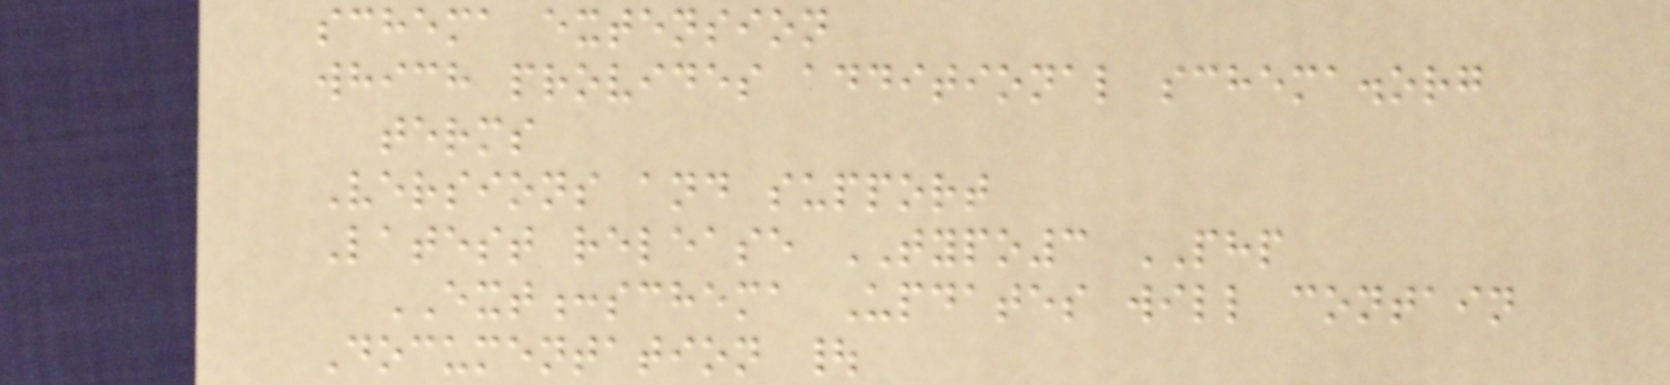schema extension
which provides additional schema.org
terms
Versions and support
Latest release TYPO3 PHP
EXT:schema Updates will contain
Documentation |
